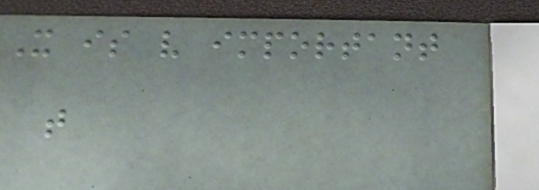It is very important
that
